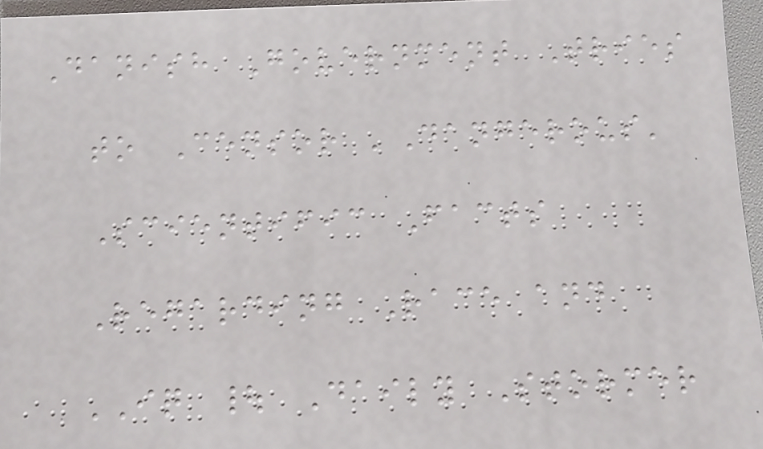Danish Government Tries
to Censor 'Dangerous'
Scientific Facts
Regarding Race and
IQ | Daily Stormer
